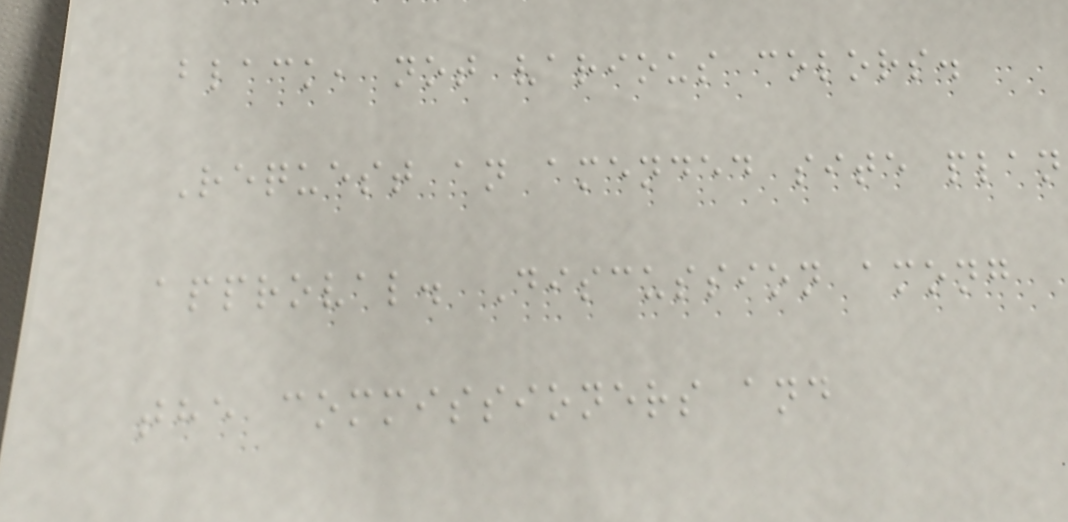black, not various colors.
Request an amended site plan
approval. Discussion among
the commissioners and
